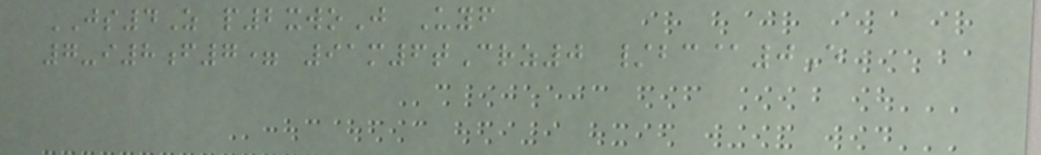JS4Z p2xwoJ Uyf
7-i8f7= 91m6tCrz0 /bc@0E
